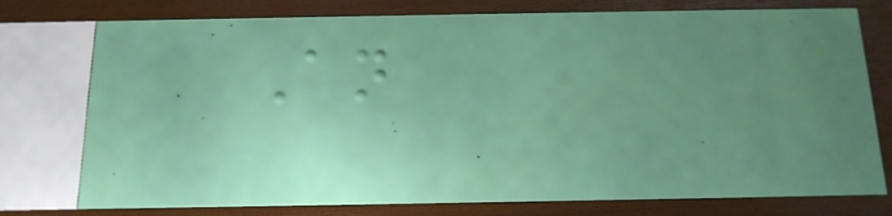An
